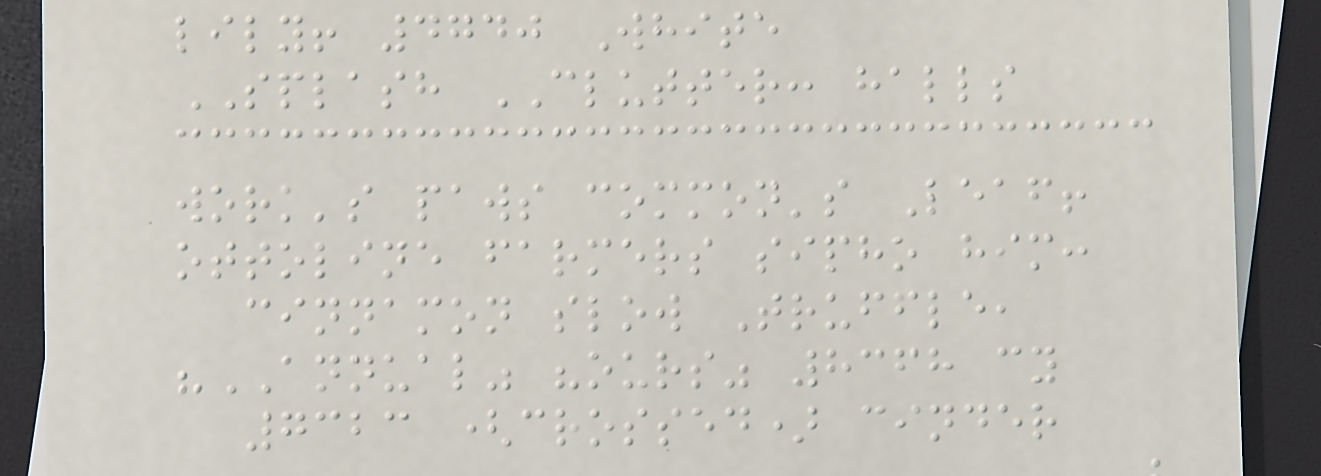lily! 4740 White
SPLASH CLUTTER: halls
work's paws common's Leaf!
ottoline farmers sipho him:
cinnamon slow Truffle,
"ANNUAL" "ours" 8368 cy
7323 (crossed) cinder
